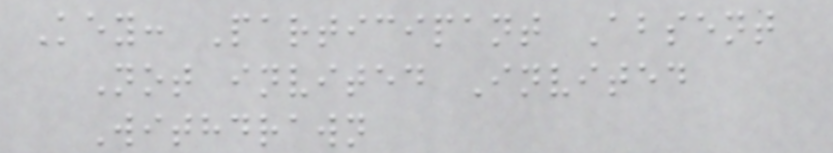Key: Participant Absent
Not invited Invited
Withdrawn
